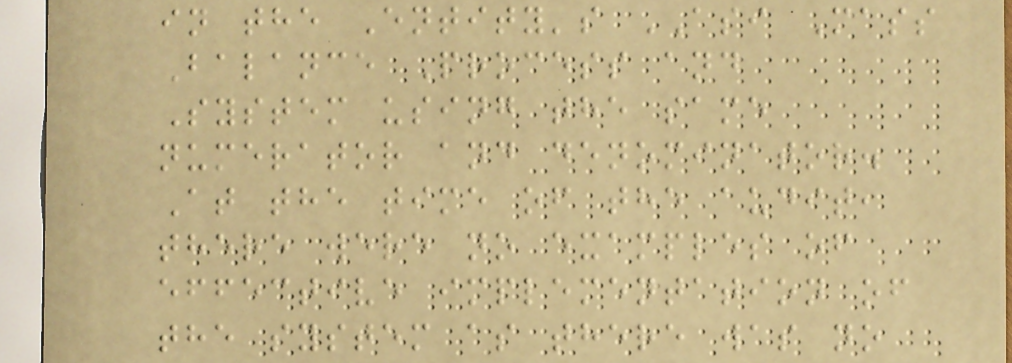in the Entity's ASI Mass
Balance Process and
System using the same
numerator and denominator.
At the time of the audit,
there were no examples of
effective implementation of
the system as there was no
